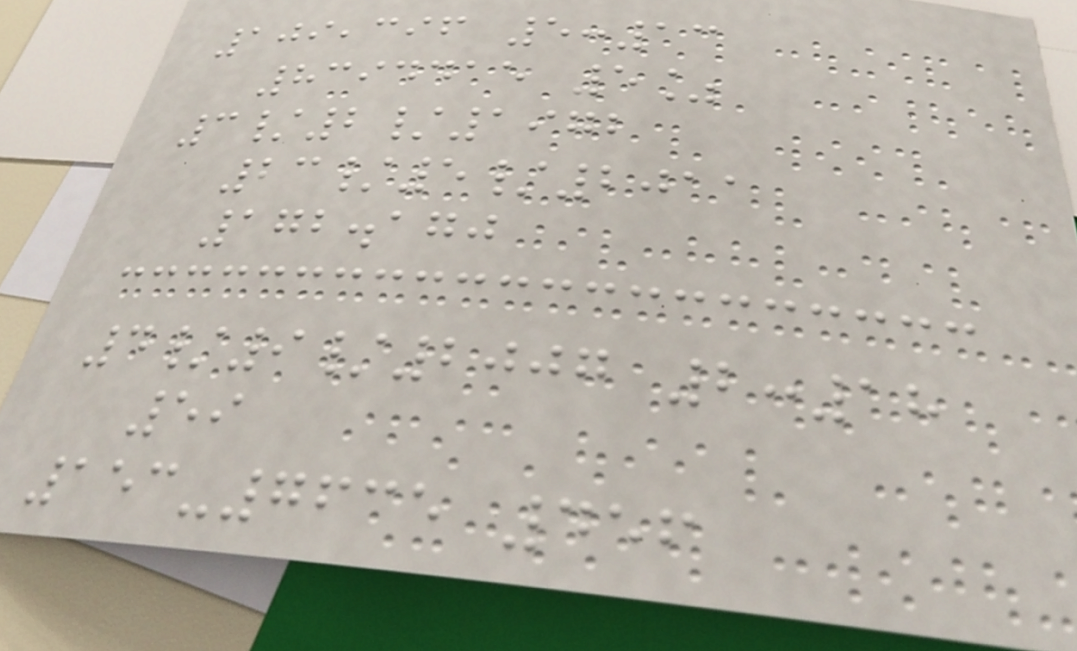109,396 5:13
8394415 5%
3/2/1972
23/5/2011
172.170
4/9/2007 2:18
59
153-7635 456
